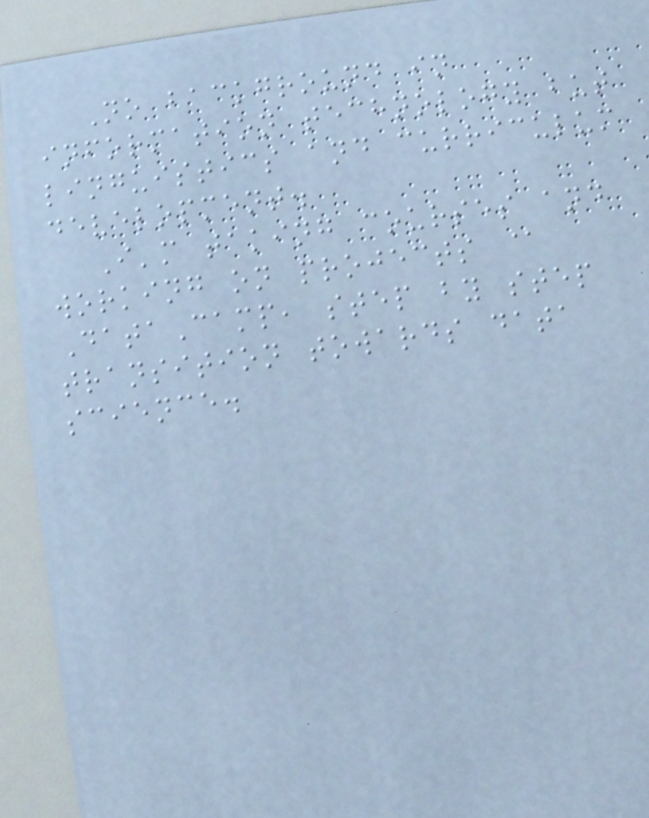No background in
information technology but
linguistics and curriculum
development.
I'm taking courses and
working on projects @
DataCamp, step by step
transition towards data
science.
